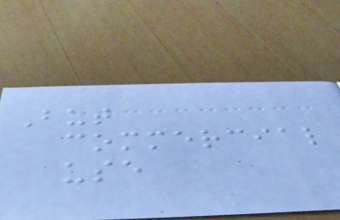But
commercial
use
